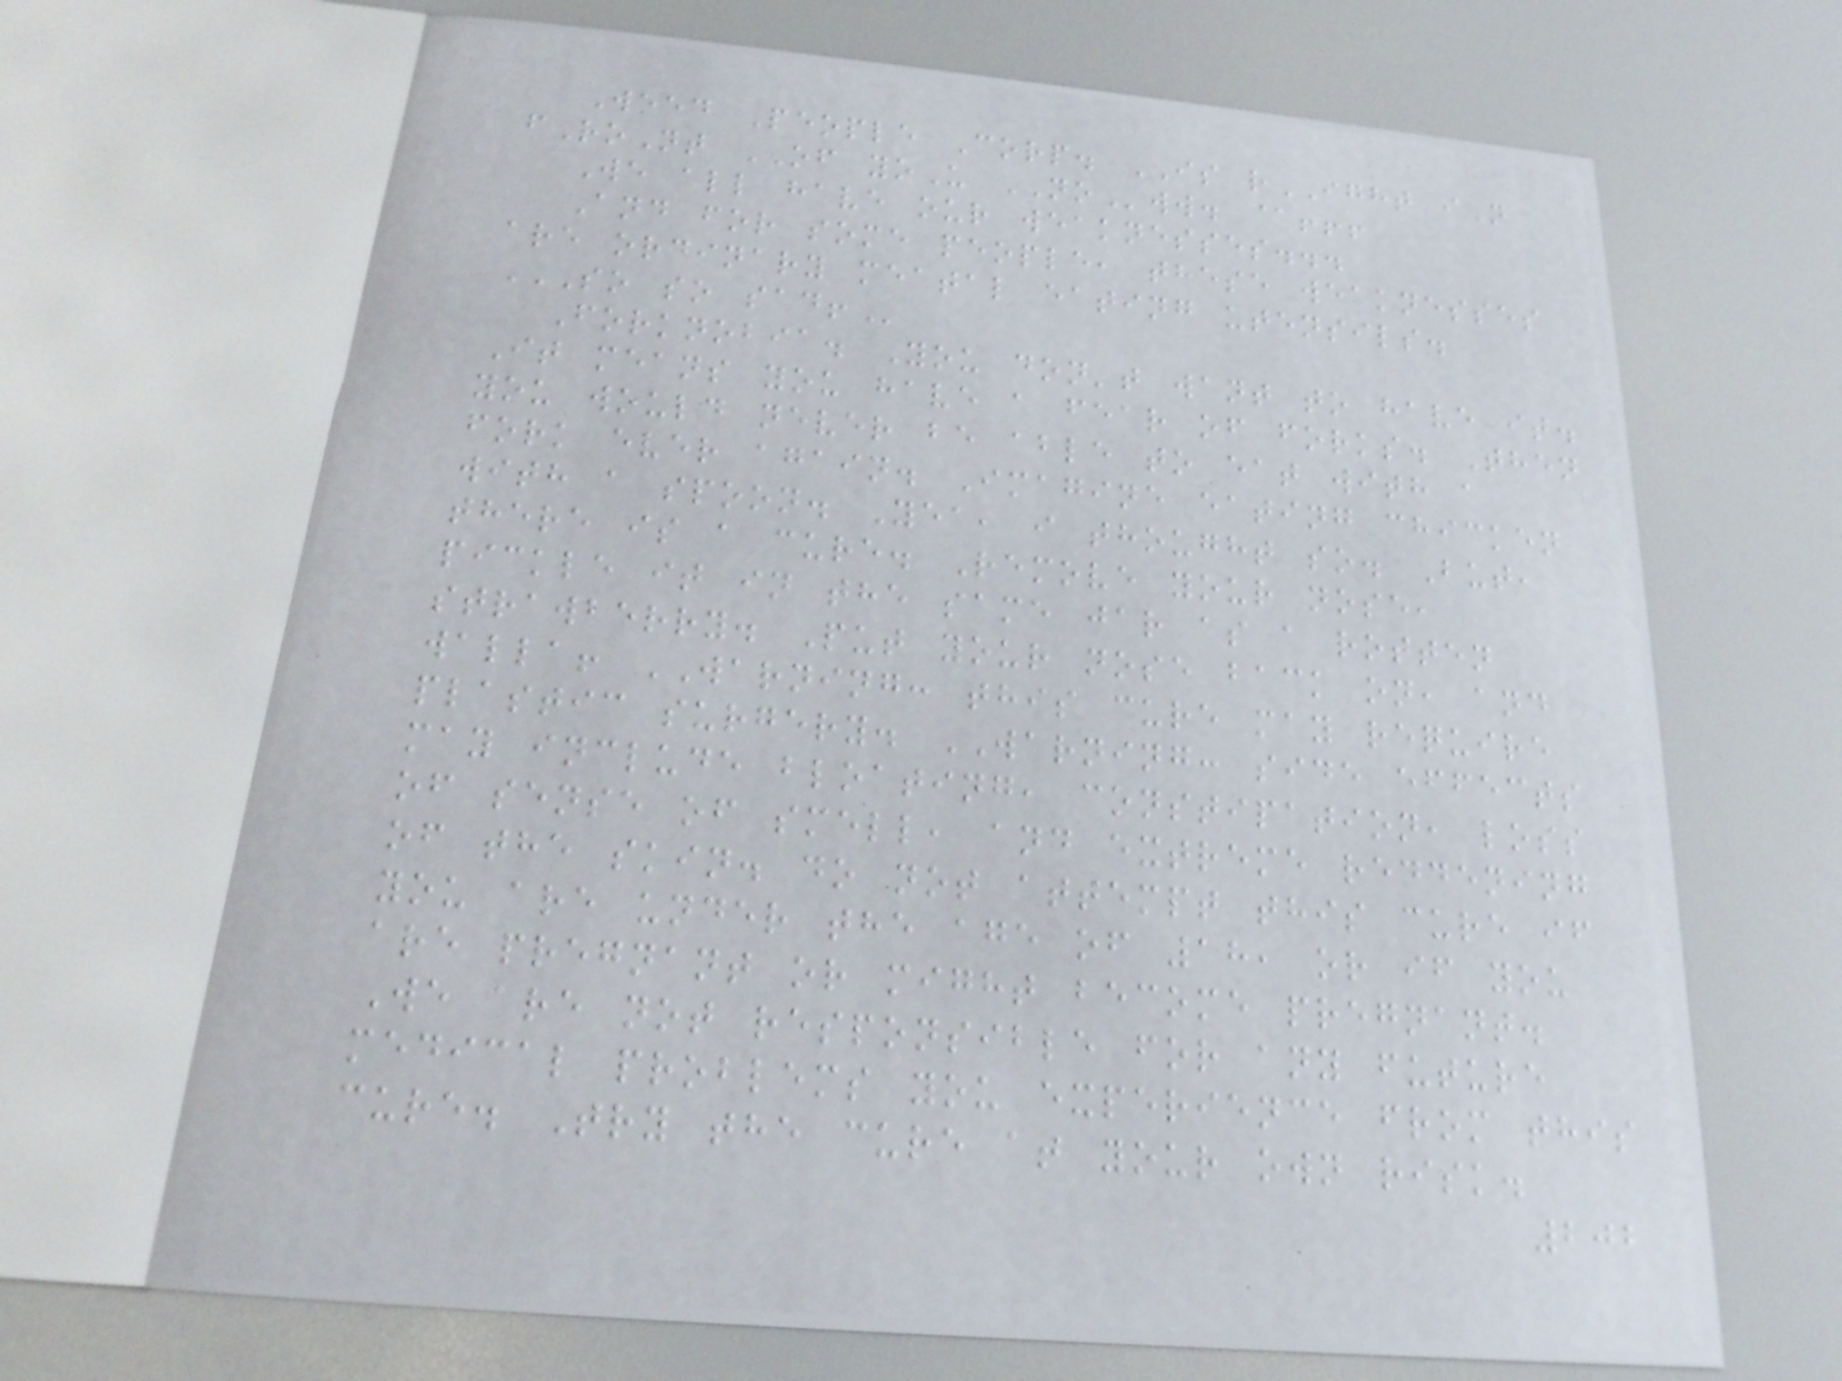Weed People Corp. IS rIGHT iN
fRoNt OF yoU NOww. @!!!
We all have our weaknesses...
And for some people, these weaknesses
are ordinary meatal eating utensils.
SO SO SAD!
Forknobia. You don't want to have it.
It means you have a fear of forks. Then
you would never be able to eat with a
fork ever again. Imagine eating chicken
with a spoon. Yea, i thought so. But,
there is a cure. Remove your nose,
pickle it in the same jar as a rotten
strawberry. Put your nose back on, and
walla! WARNING: this cure may require
plastic surgery. WARNING: side effects
may include bloating, constipation, loss
of sense of smell, and extreme reddening
of the skin. do not attempt this cure if
you are under the age of 18, or if you
are pregnant or might become pregnant.
We are not responsible for any future
medical problems you experience from this
cure. Try the cure at your own risk.
202
